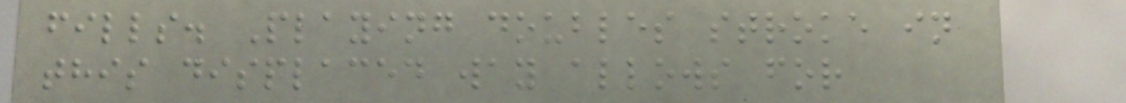fills. Playing doubles stroke in
this displaced way allows for
